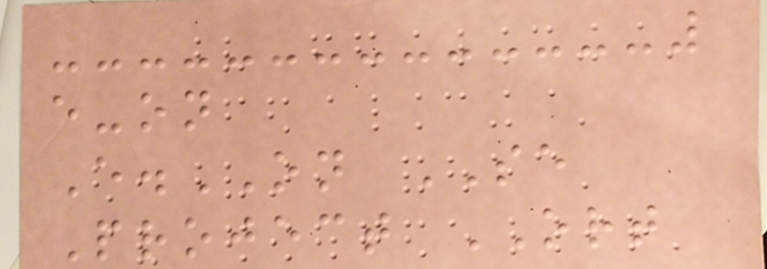e-on
E.ON SE
Project ORT
